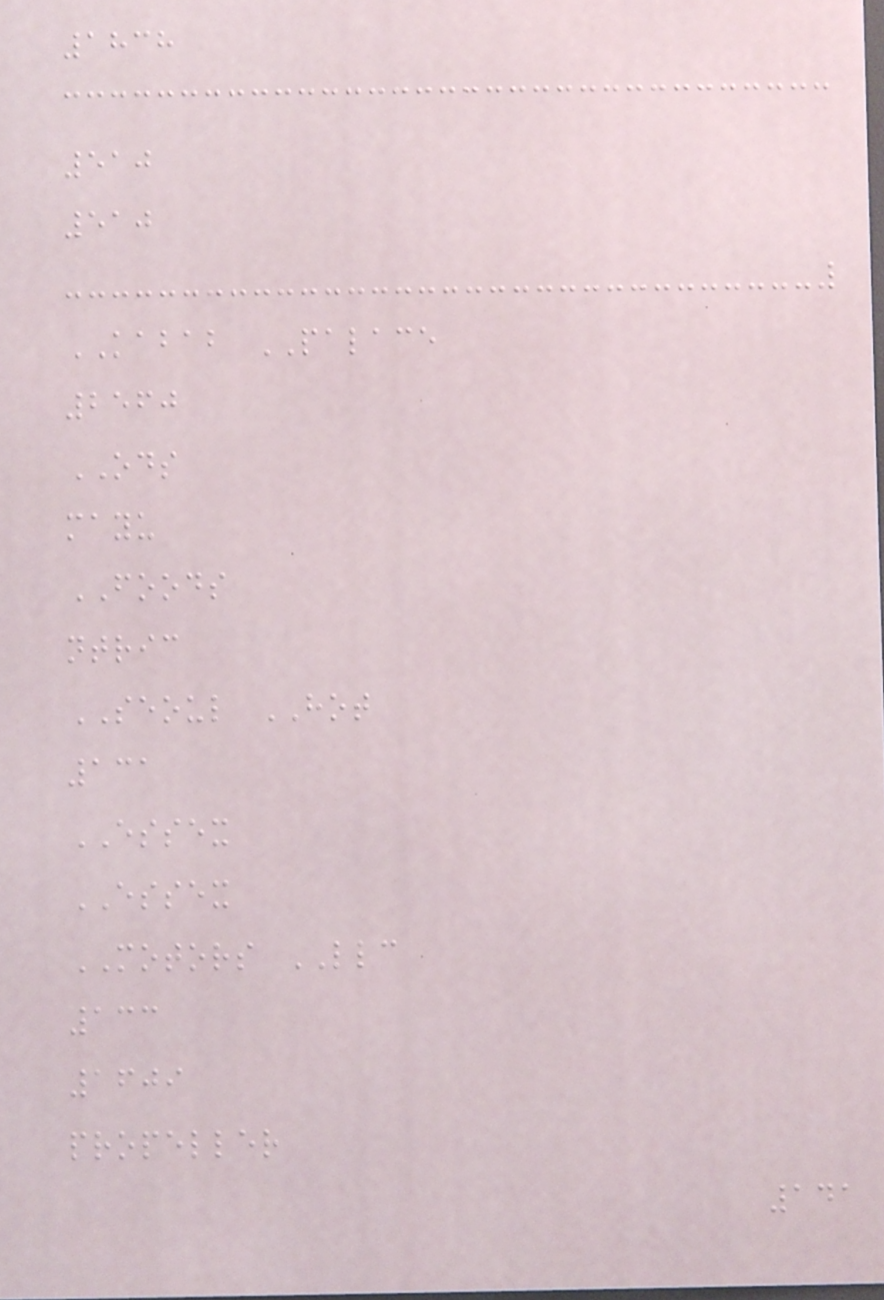1838
510
510
KABAB PALACE
2560
ODS
mayu
FOODS
ntric
SEOUL HOT
131
ESSEX
ESSEX
MOTORS LLC
133
1609
propeller
141
